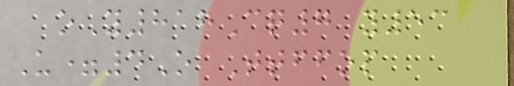oY818Cq7 y53
U=4O Ttffop
